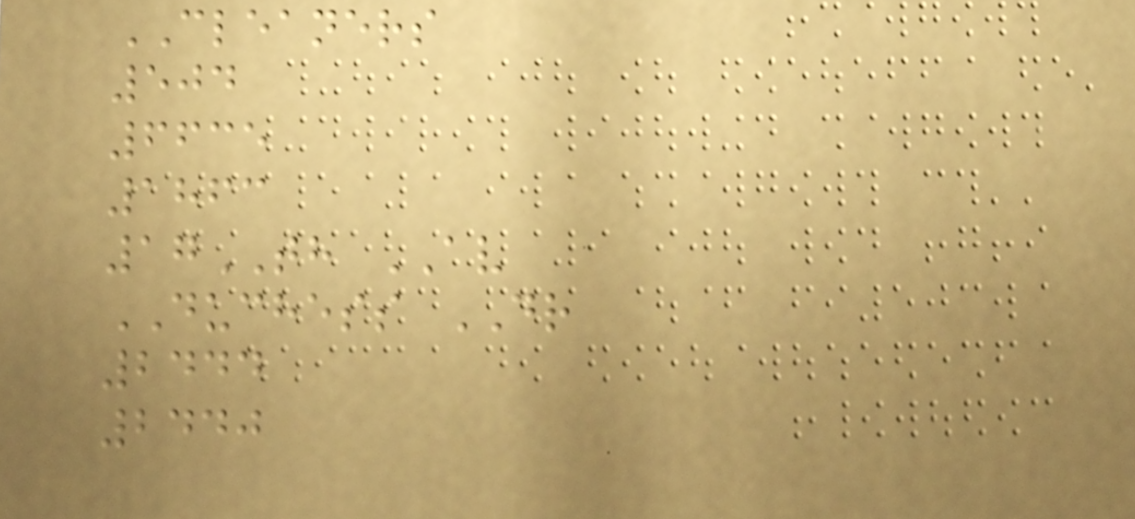CLEANERS
504
6635
1863
17TH AV
DUCHESS DR
2444
2440
